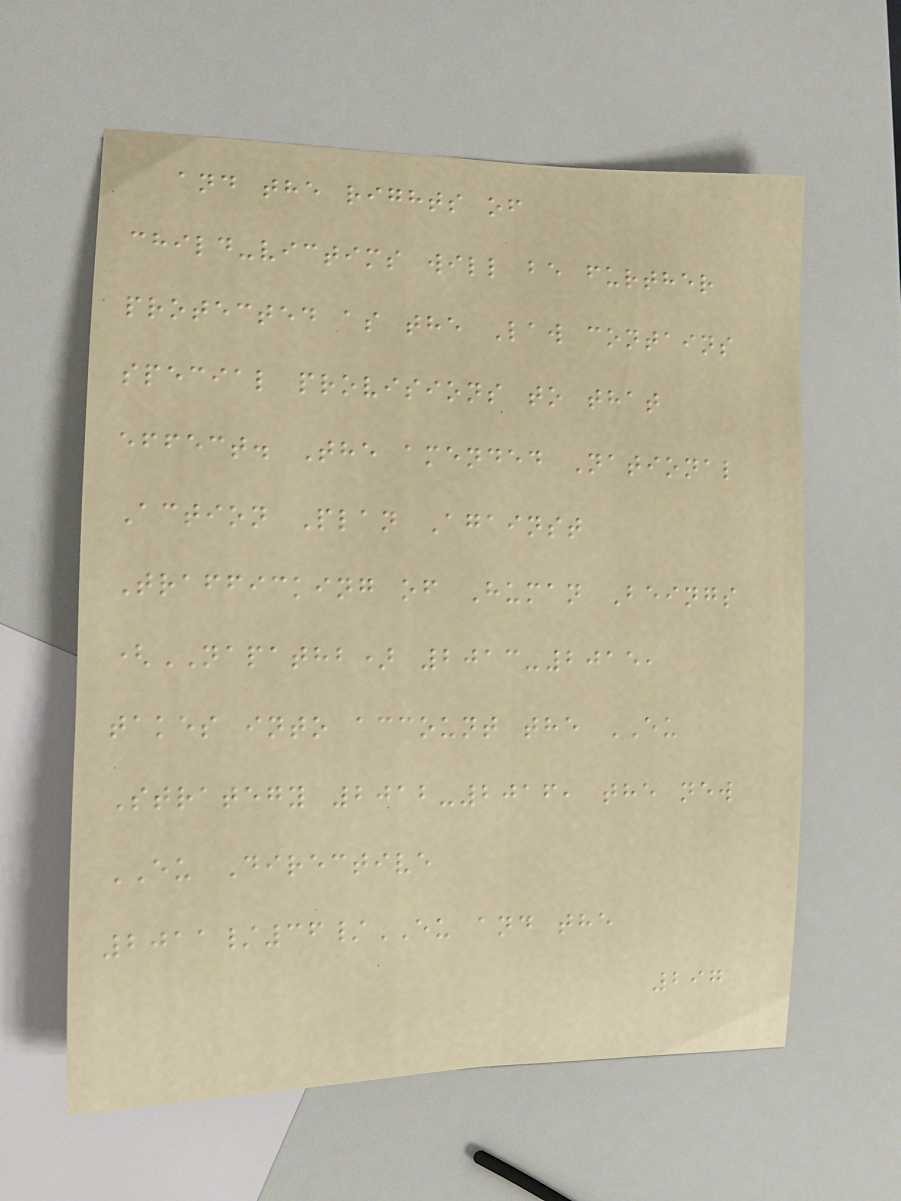and the rights of
child-victims will be further
protected as the Law contains
special provisions to that
effect. The amended National
Action Plan Against
Trafficking of Human Beings
(NAPATHB) 2013-2015,
takes into account the EU
Strategy 2012-2016, the new
EU Directive
2011/36/EU and the
297
